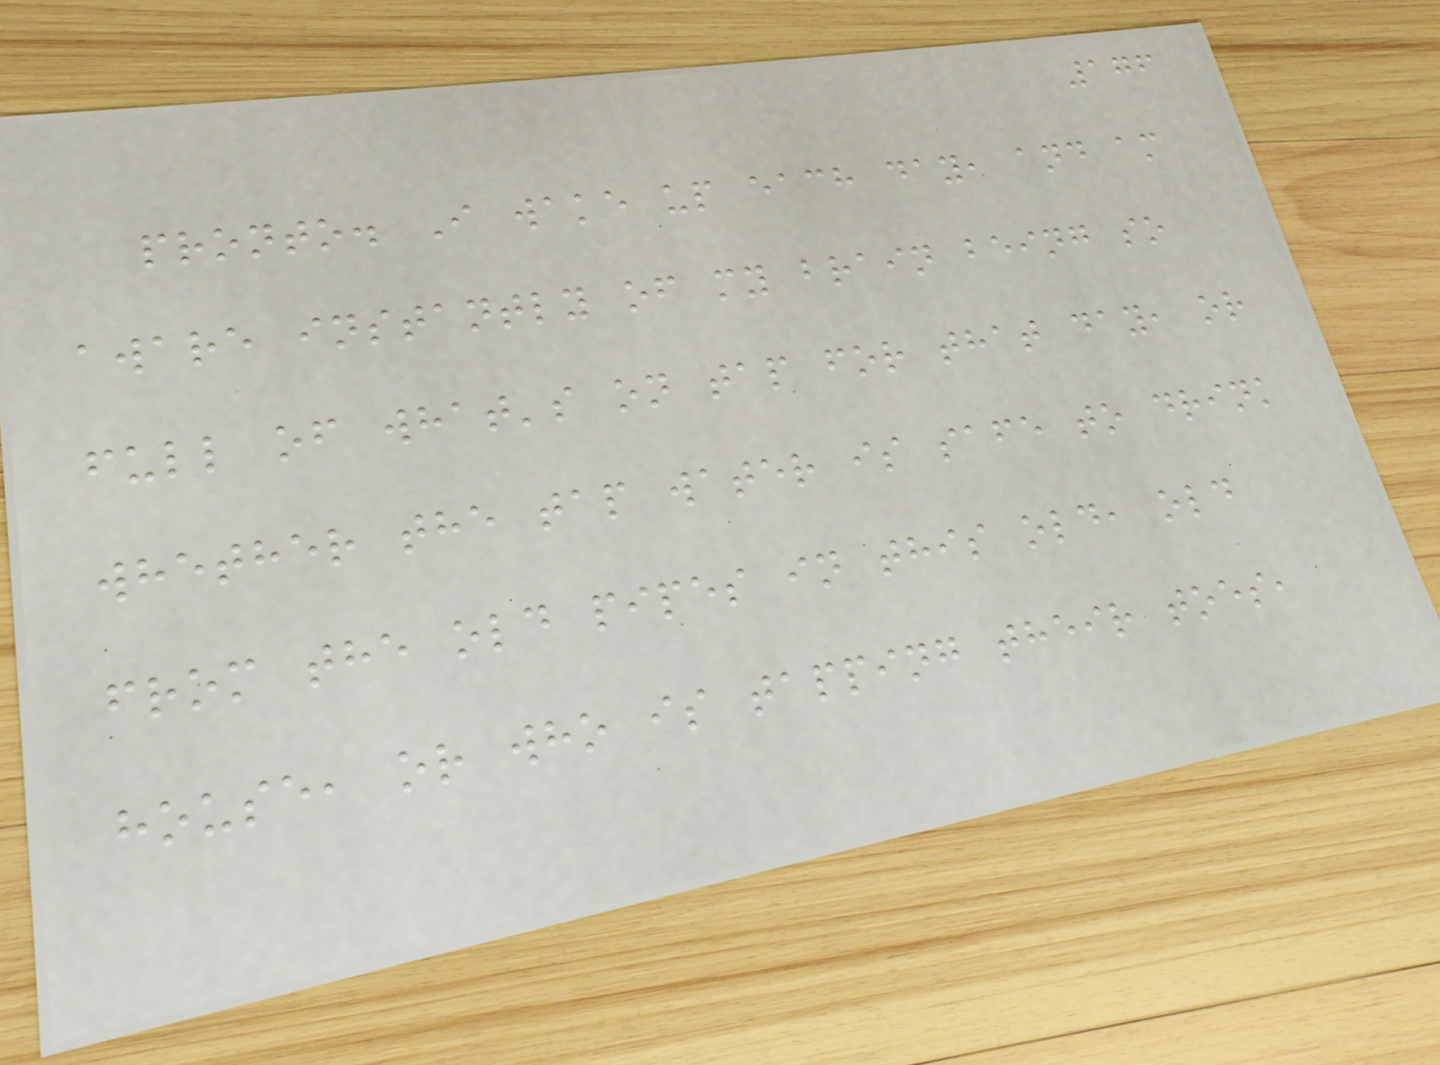176
pronto. I wake up each day, and am
aware instantly of my brain being so
full of what's on tap for that day, or
whether the tap water is safe to drink
from the old pipes in this old, old
house, or who is tapping their toes,
